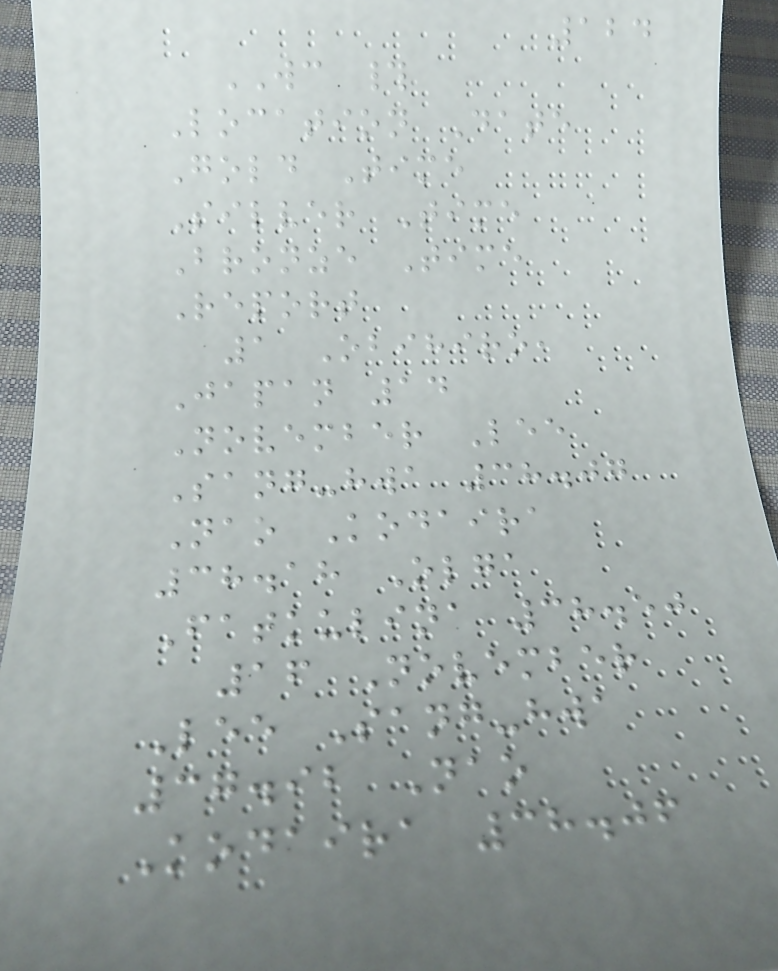124
WC #
Location Date
Gold Time
Silver Time
Bronze Time
Report
1 Obihiro,
Japan 14
November Lee
Sang-hwa 38.07
Nao Kodaira
38.18 Olga
Fatkulina 38.50
16 November
Lee Sang-hwa
37.92 Nao
Kodaira 38.06
